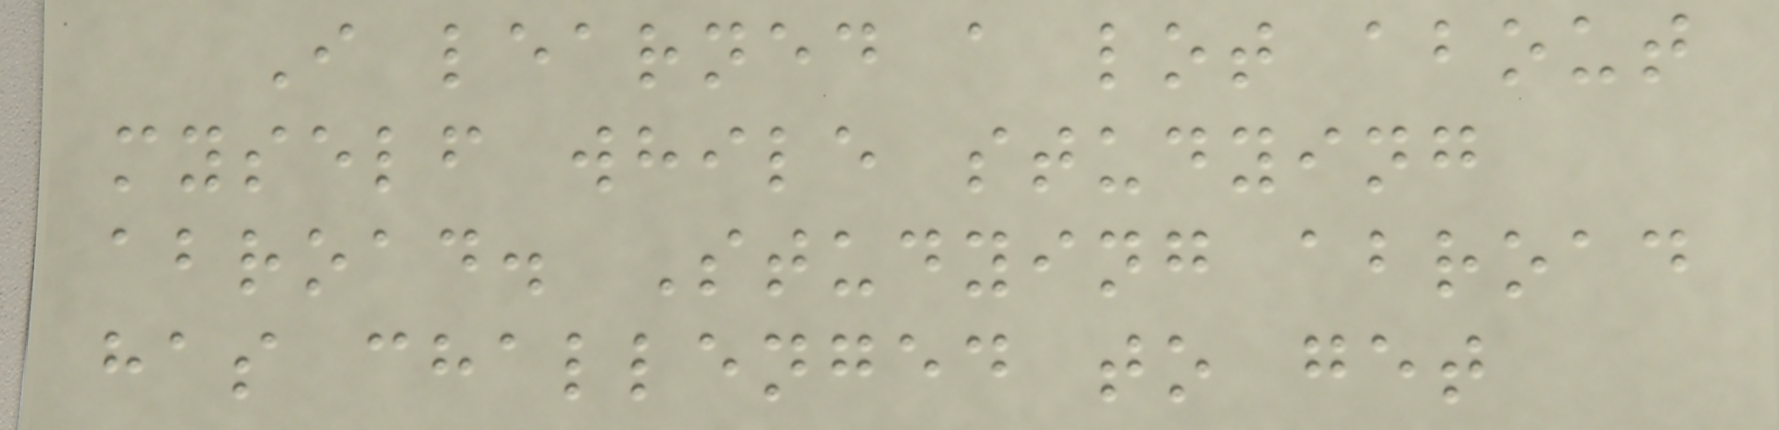I learned a lot about
myself while studying
abroad. Studying abroad
has challenged to get
